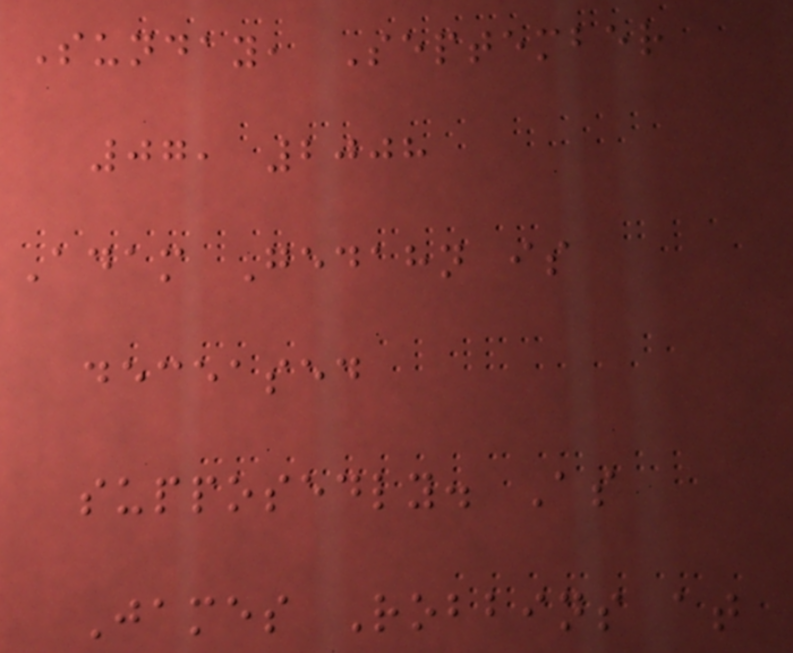Sunday, September
07, 2008
Adam Gedahn is
deceased
supposedly. As
James Robbins at
